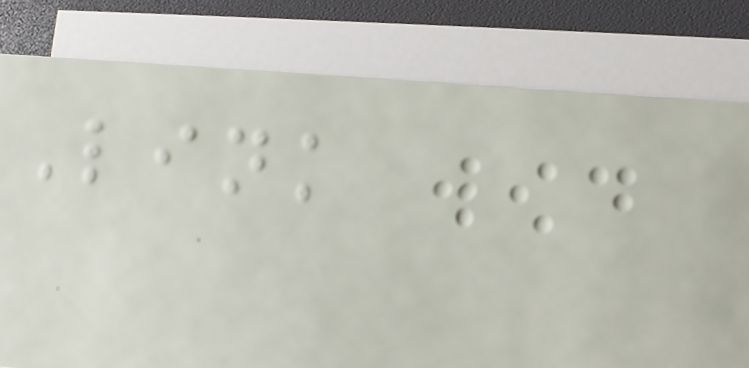Link
